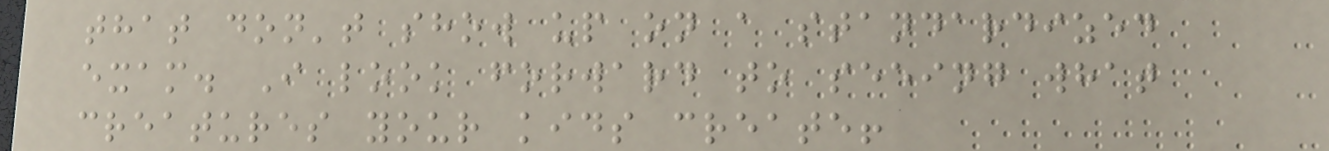that don't show up on a standardized
exam. I look forward to seeing what
creatures your kids create!
